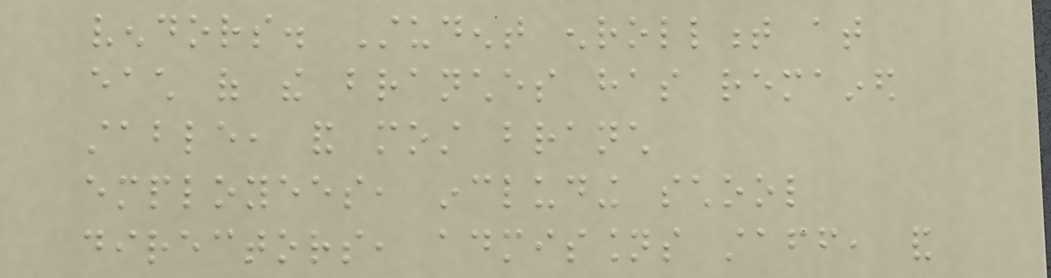vendors. Student enrollment at
each of the branches has remained
stable, and most branch
employees, including school
directors, admissions staff, and
